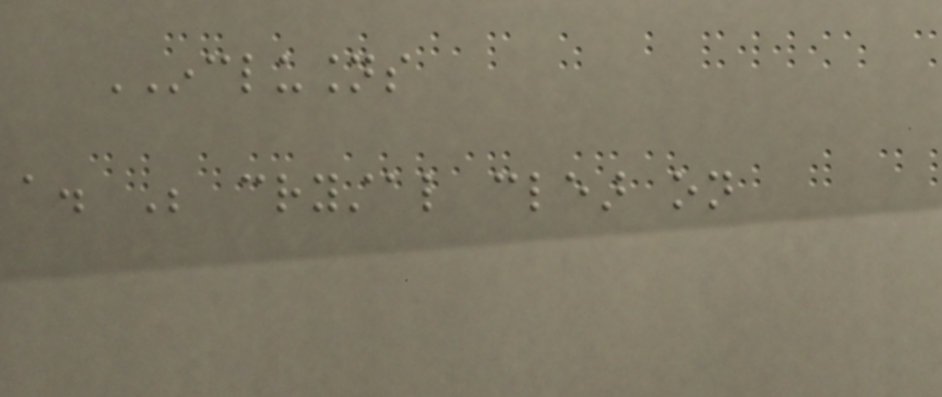INCLUSIONS
a. Be crystal clear on
